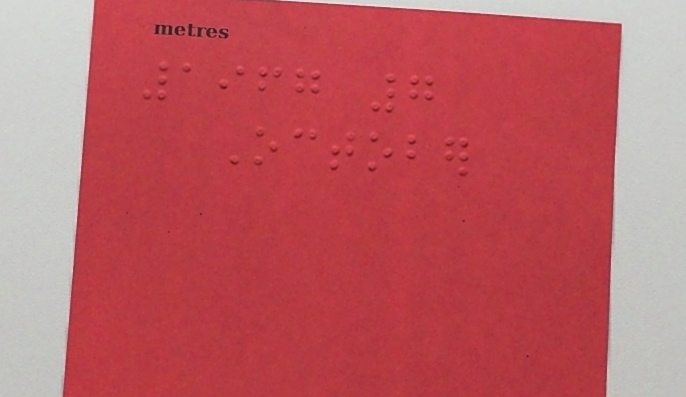1967 7
October
